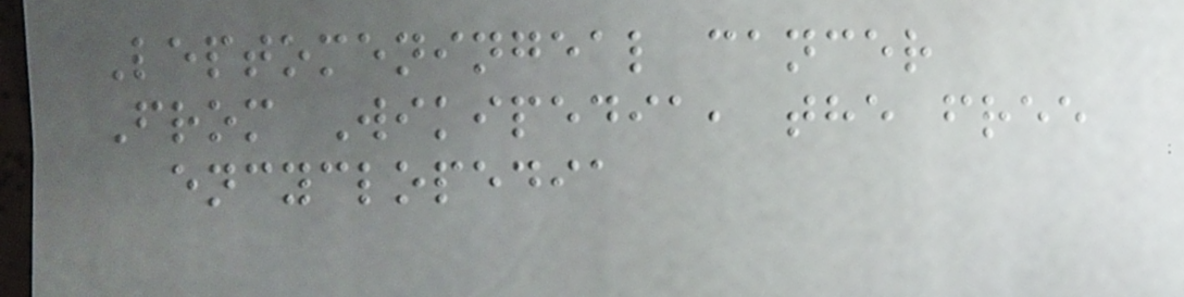Leptomeningeal cancer
From Wikipedia, the free
encyclopedia
